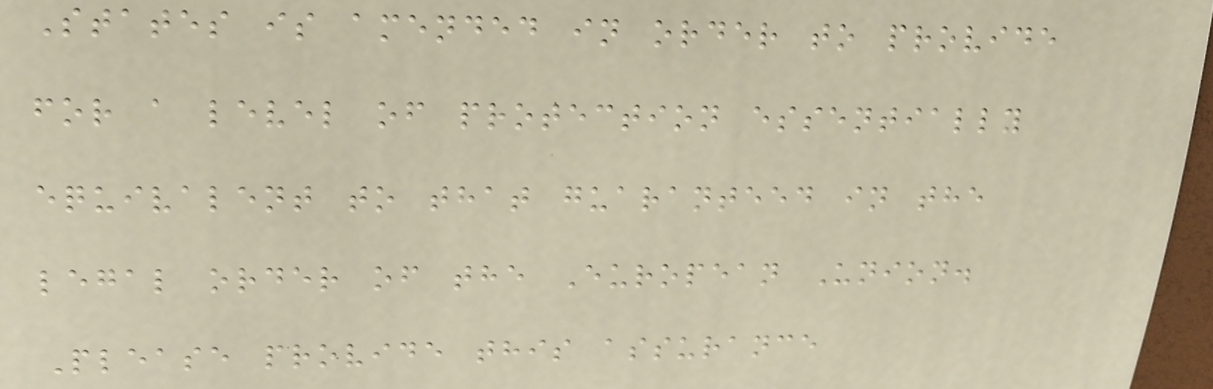States is amended in order to provide
for a level of protection essentially
equivalent to that guaranteed in the
legal order of the European Union.
Please provide this assurance
